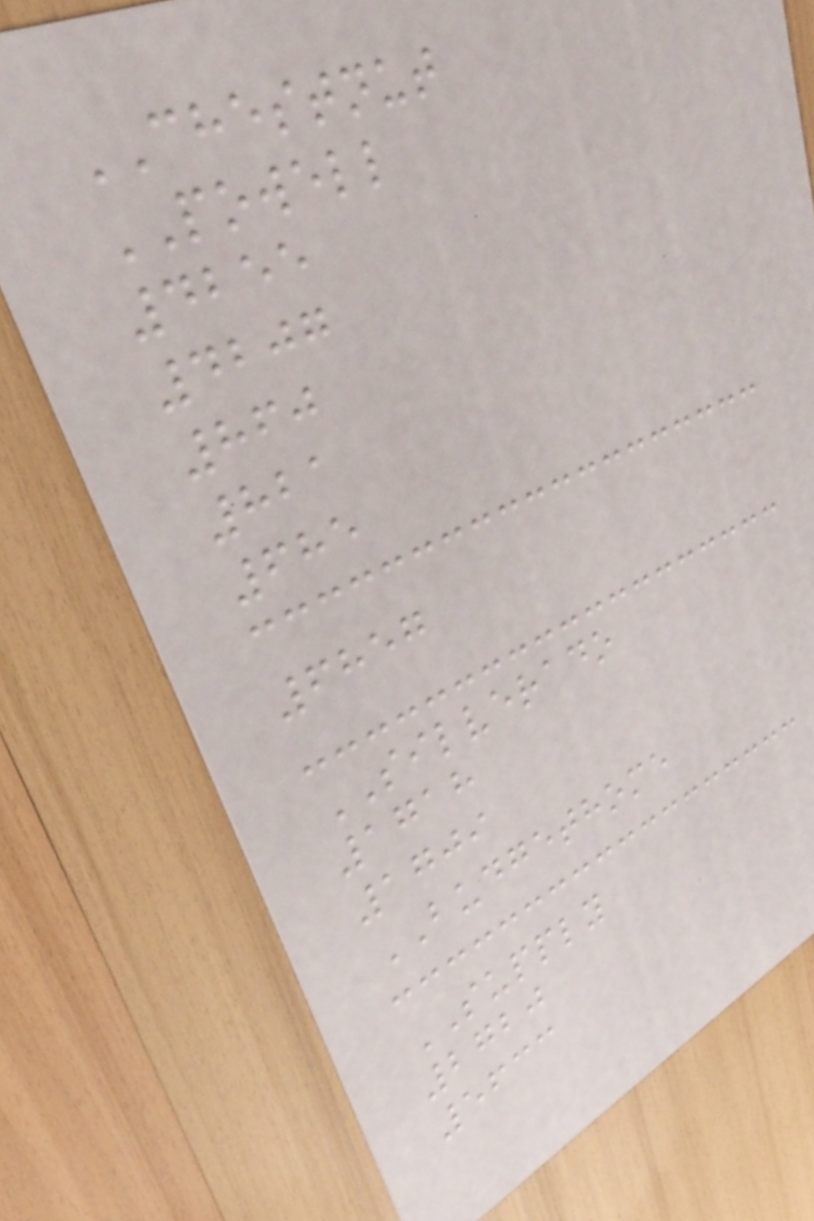CHESTNUT
POWELL
4255
4207
860
821
685
6857
SILVERADO
1718
1709
BUDGETHOME
SUPPLY
2720
5633
